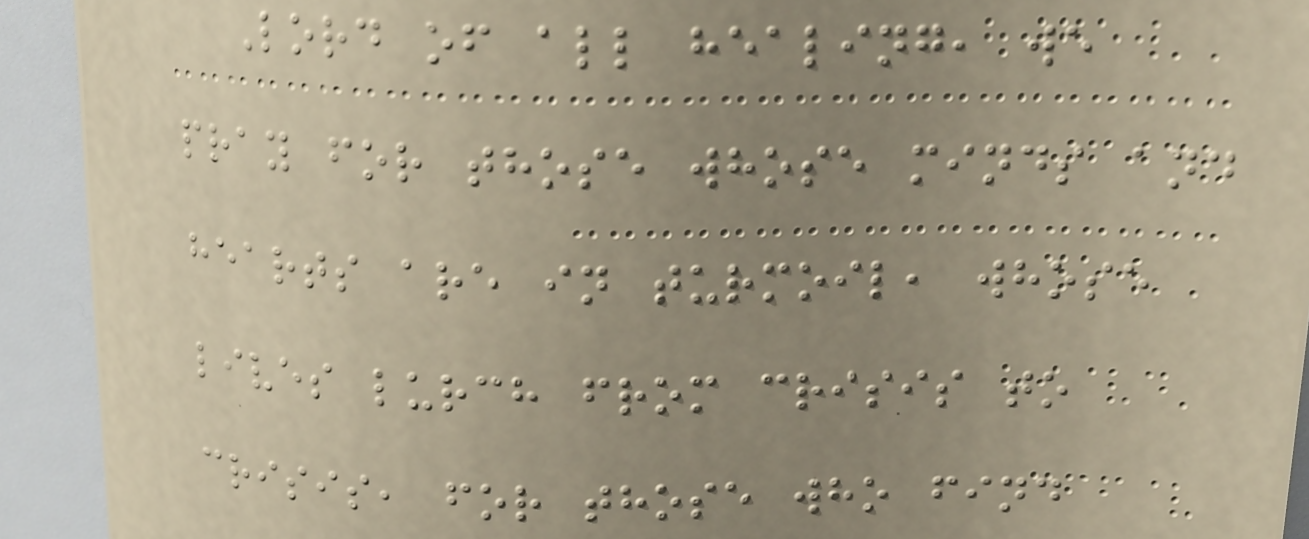Lord of all healing, we
pray for those whose minds and
hearts are in turmoil, whose
lives lurch from crisis to
crisis, for those who find
